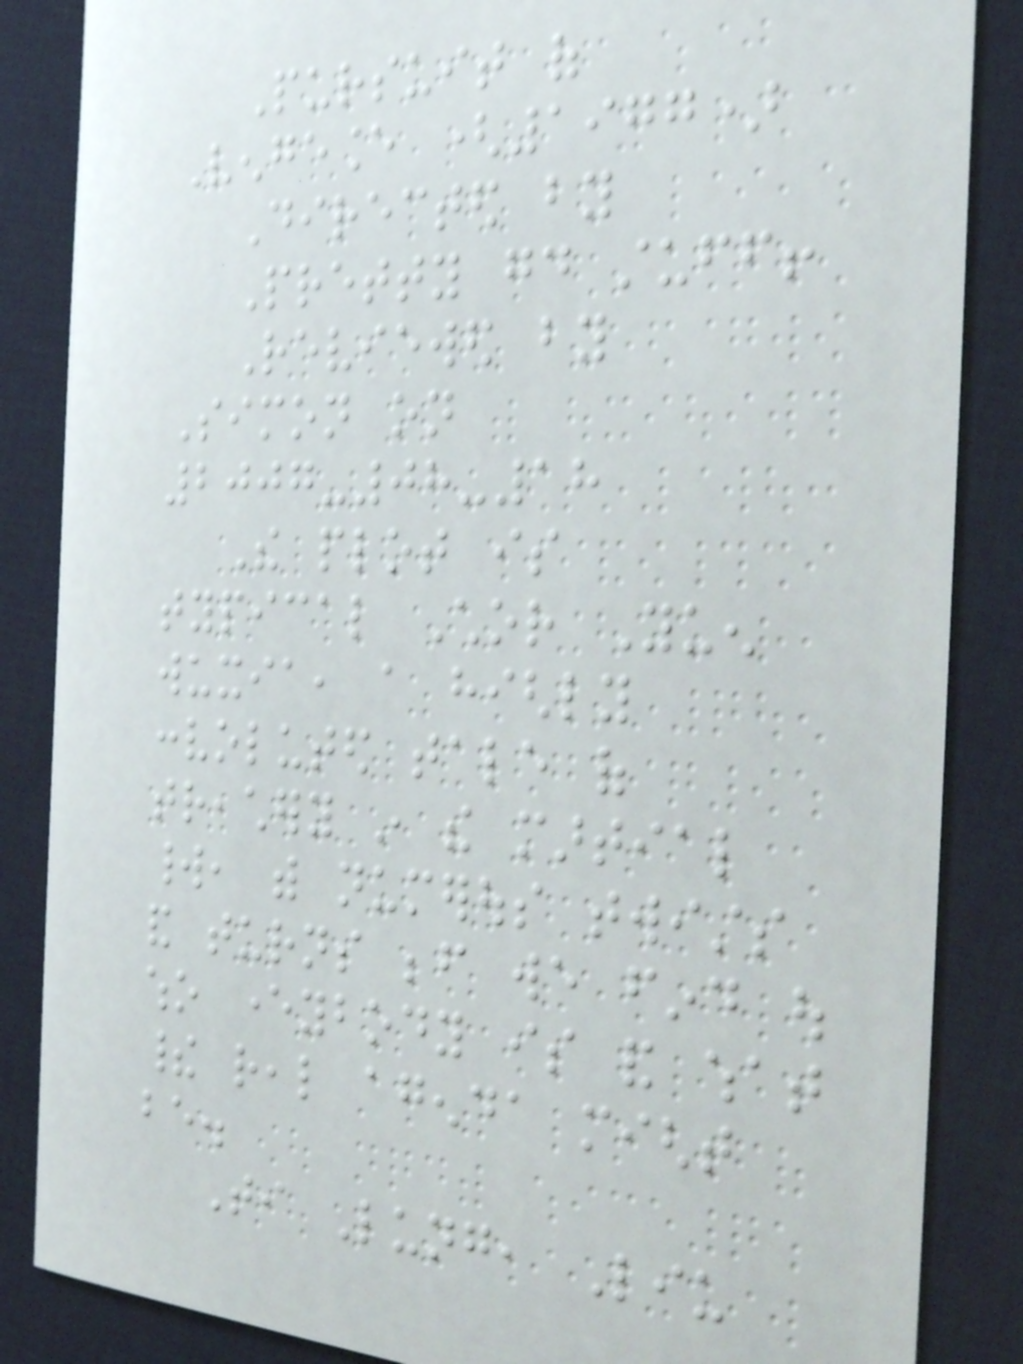Pursuit of
Vengeance (1977)
Directed by
Pretty good stuff!
Reviewed by
Simon on
2007-08-18
The plot is
typical Chor Yuen
wuxia, a highly
convoluted tale of
treachery in the martial
world, with numerous twists
and turns before we find out
who everybody is and what
their real agenda might
be.
Ti Lung, Liu
